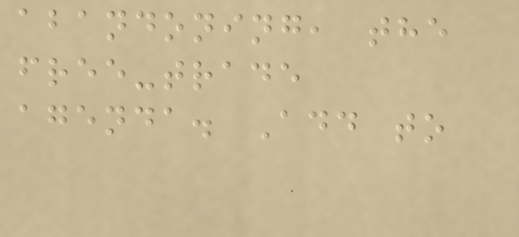abandoning, the
free-trade
agenda. Add to
